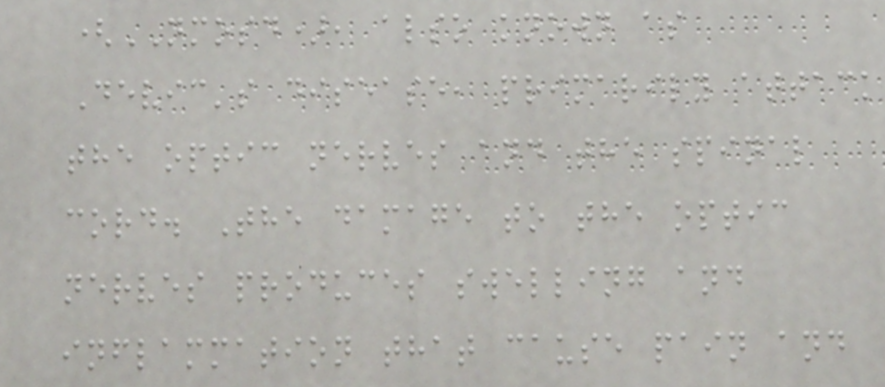(NMOSD), also known as
Devic's disease, primarily attack
the optic nerves and the spinal
cord. The damage to the optic
nerves produces swelling and
inflammation that cause pain and
